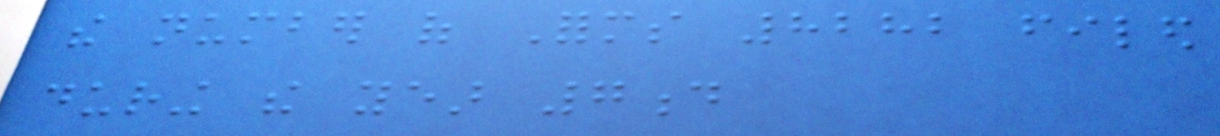the number of Forms 8282 filed
during the year 7d
